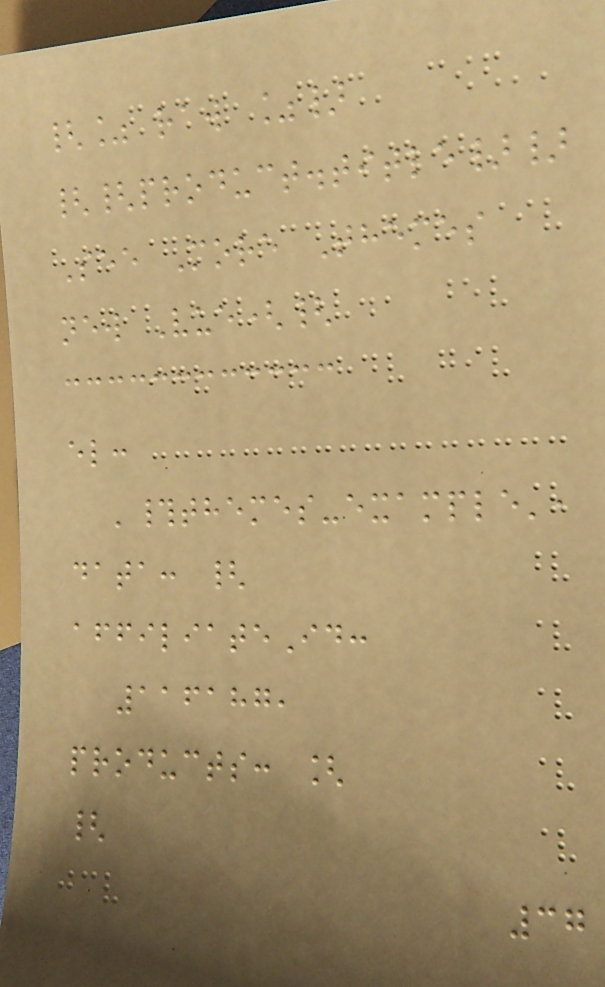{% raw %}
{{product.title}}
See More Themes
new Vue({
el:
'#themes-example',
data: {
affiliateId:
116187,
products: [
{
37
